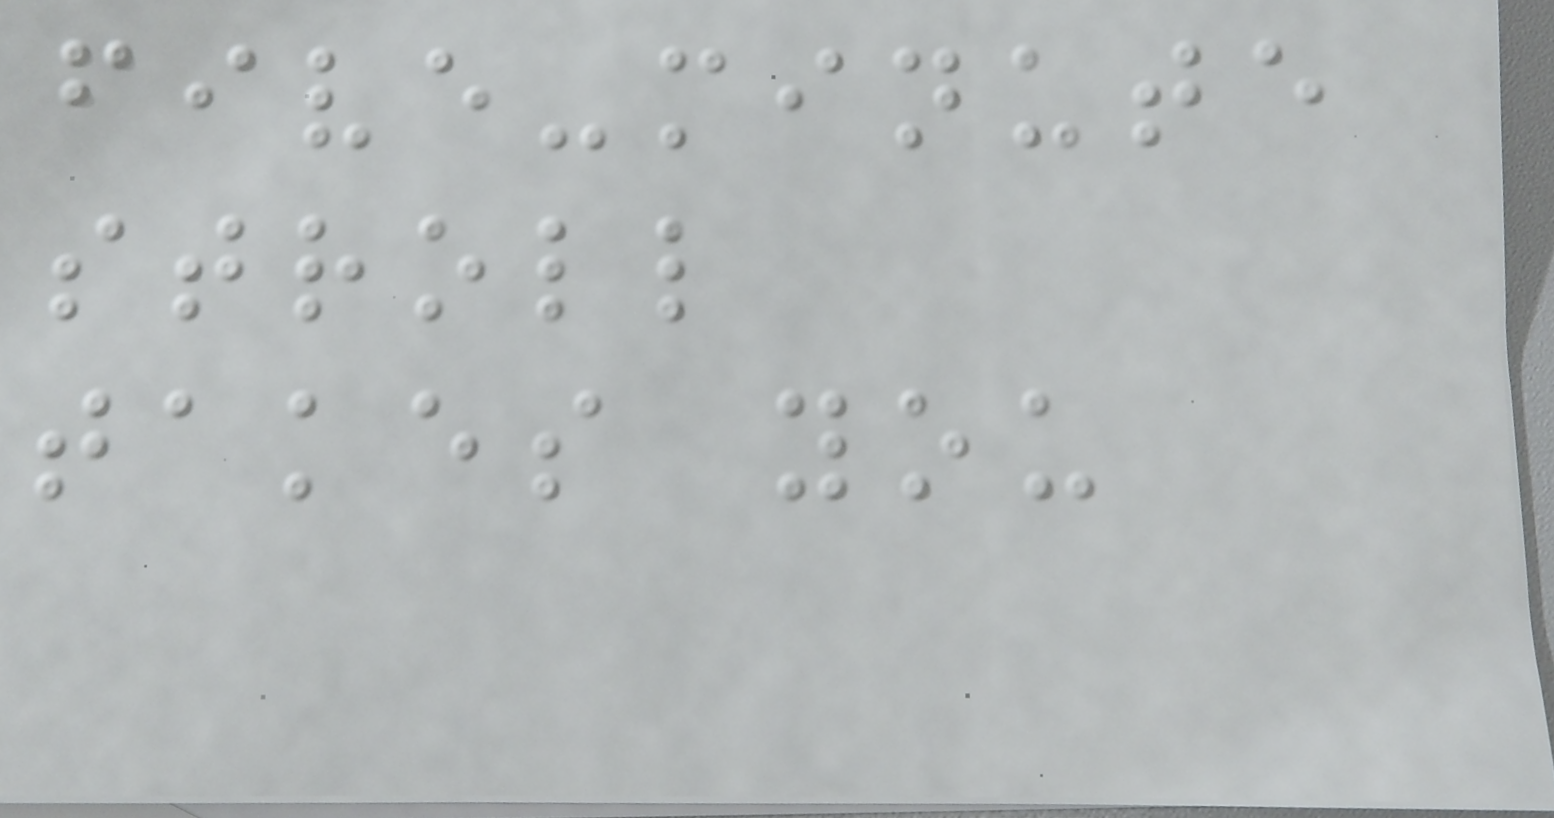five-minute
stroll
takes you
